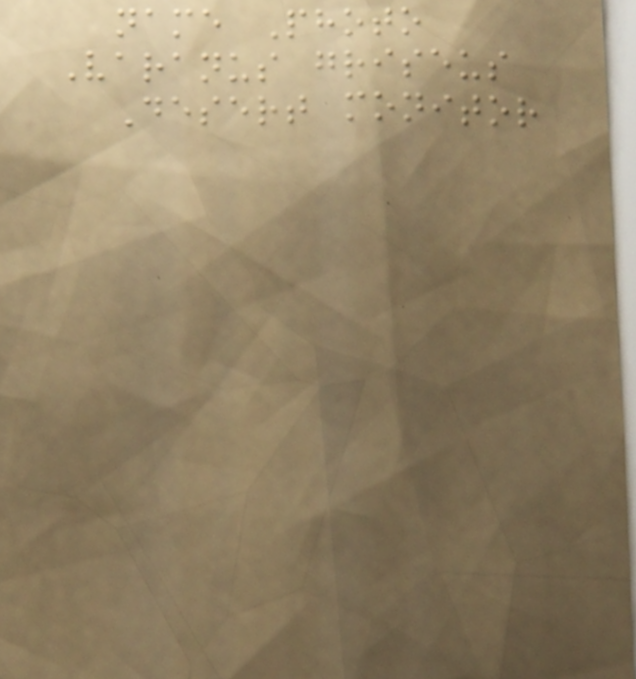name Photo
Varanus griseus
Desert monitor
